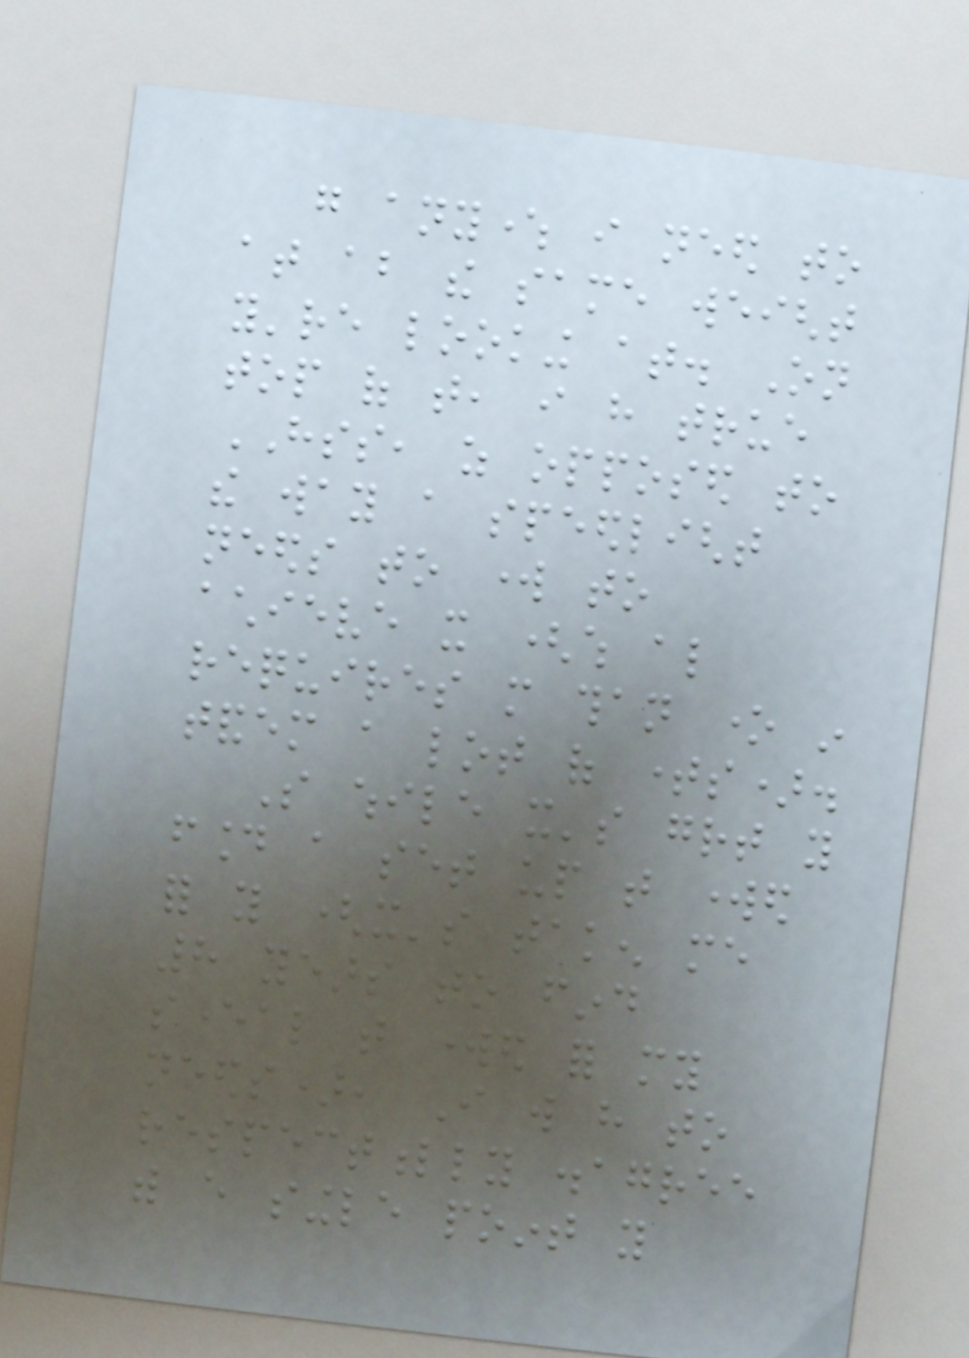go anywhere i need to
at about the same weight
you're looking at. On
top of that, i have true
HSS, as opposed to
the way a speedlight
needs to work to
achieve it (which also
requires more than one in
tandem a lot of times).
So while it's great you
found a set up that worked
for you (it's taken me
8 years to find
several that worked for my
needs), I will have to
respectfully disagree
with every single point you
